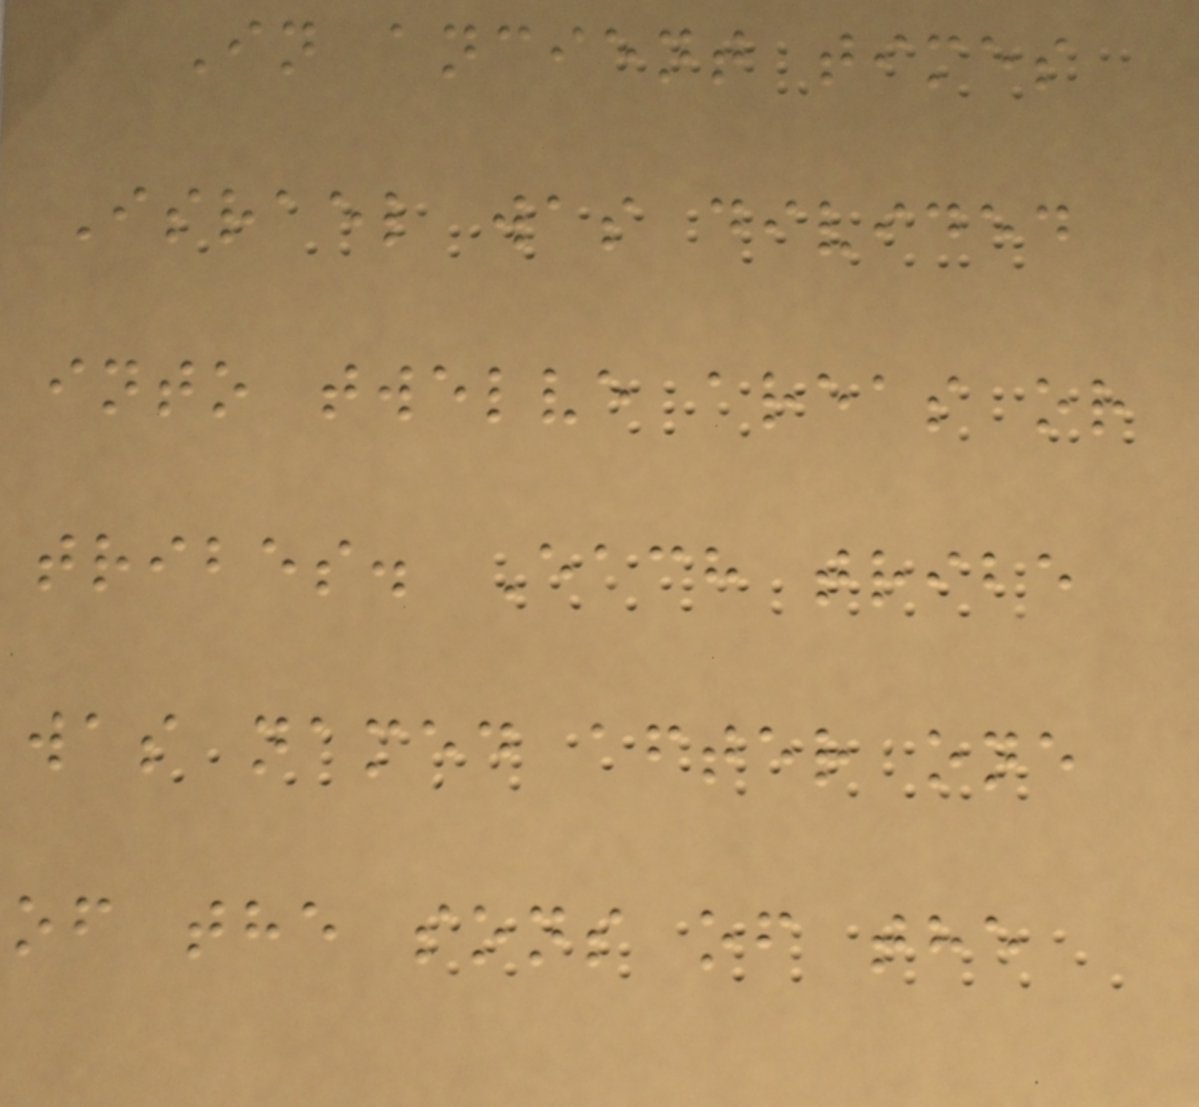In ancient times
Israel was divided
into twelve areas or
tribes. Each tribe
was named after one
of the sons of the
